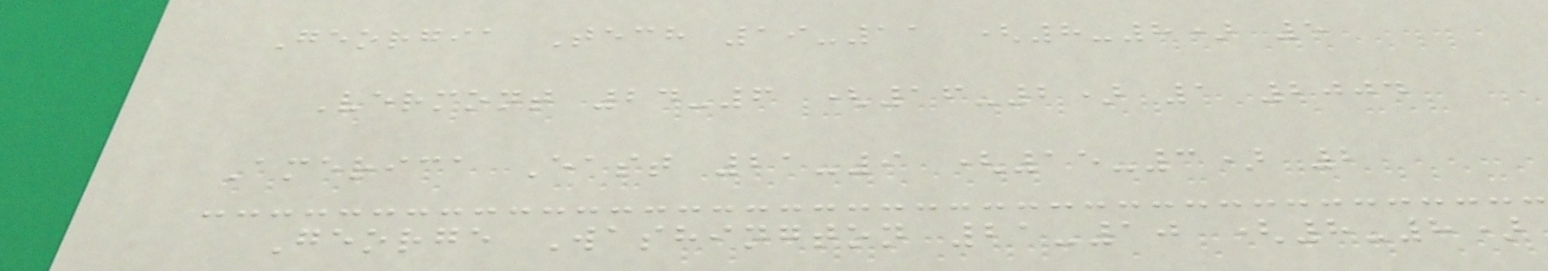Georgia Tech 19-11 (8-8) 5
Vermont 24-6 (16-2) 1 2004
America East 21-9 (15-3) 2
George Washington 21-10 (8-8)
